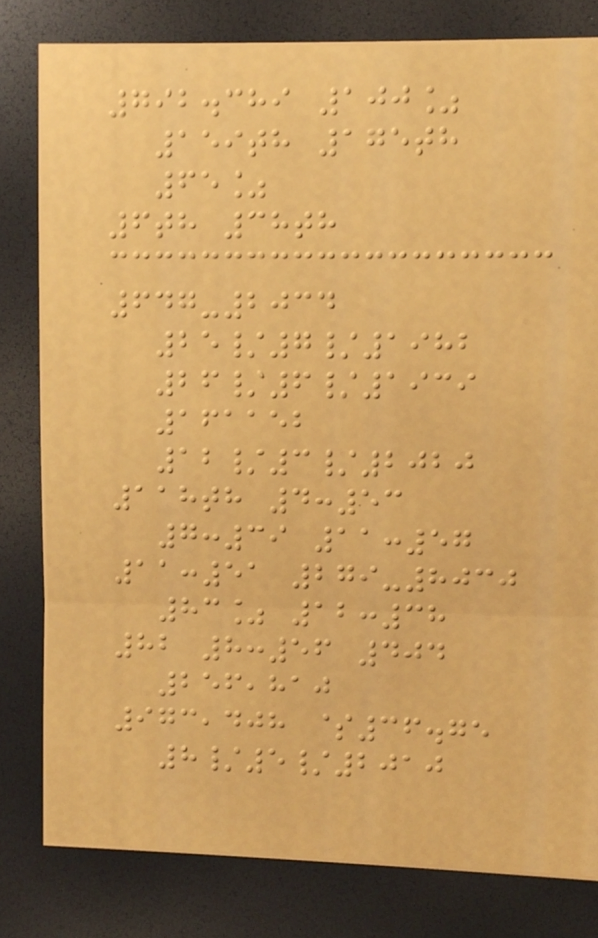792.389 100%
159th 175th
65%
6th 38th
647-2034
25/7/1982
26/6/1939
161152
12/3/2020
118th 4:53
7:39 11:57
11:51 279-8030
83% 12:38
82 8:56 404
256,810
973,408 $36.75
8/5/2010
